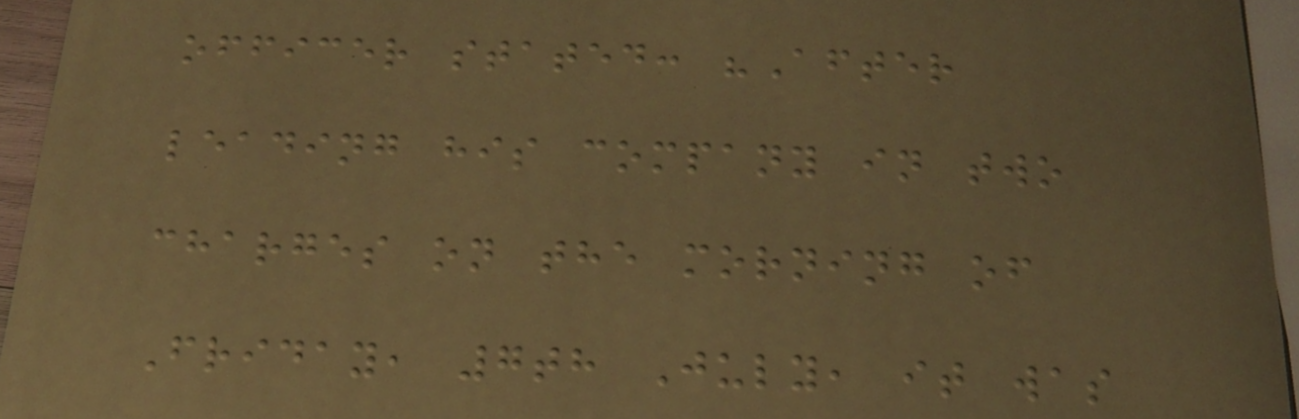officer stated: "After
leading his company in two
charges on the morning of
Friday, 7th July, it was
